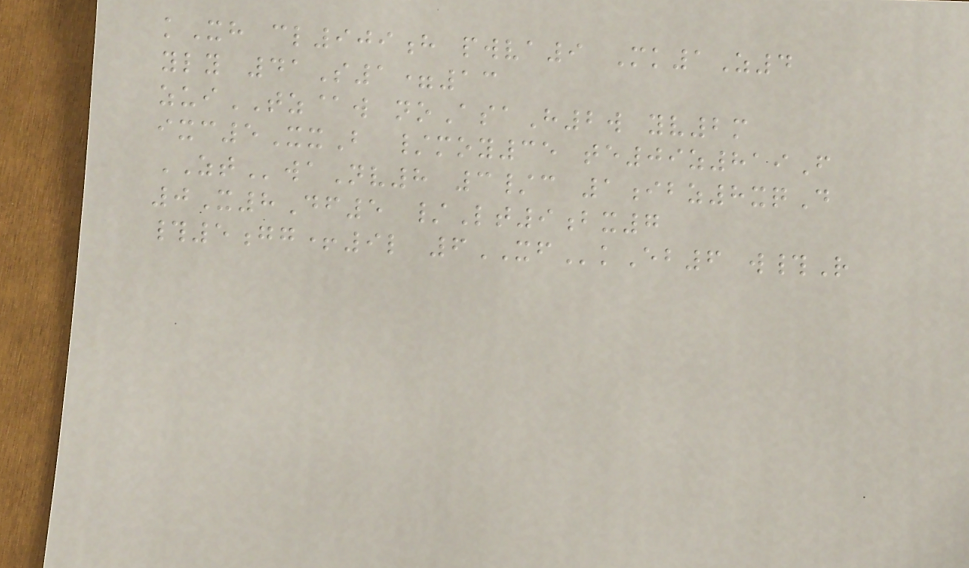kXh cl909h pwva9 Mk1Z4
yly 41S1=13
zuiTZ@w noAsaH2w yv2m
ixc5XxB /moy35 te09z819F
ZTwaNv8 3/c 1ibz8xqD
0X8Df5 /Lt9bx7
#5gg+9l 6XFkEb6 w#R
